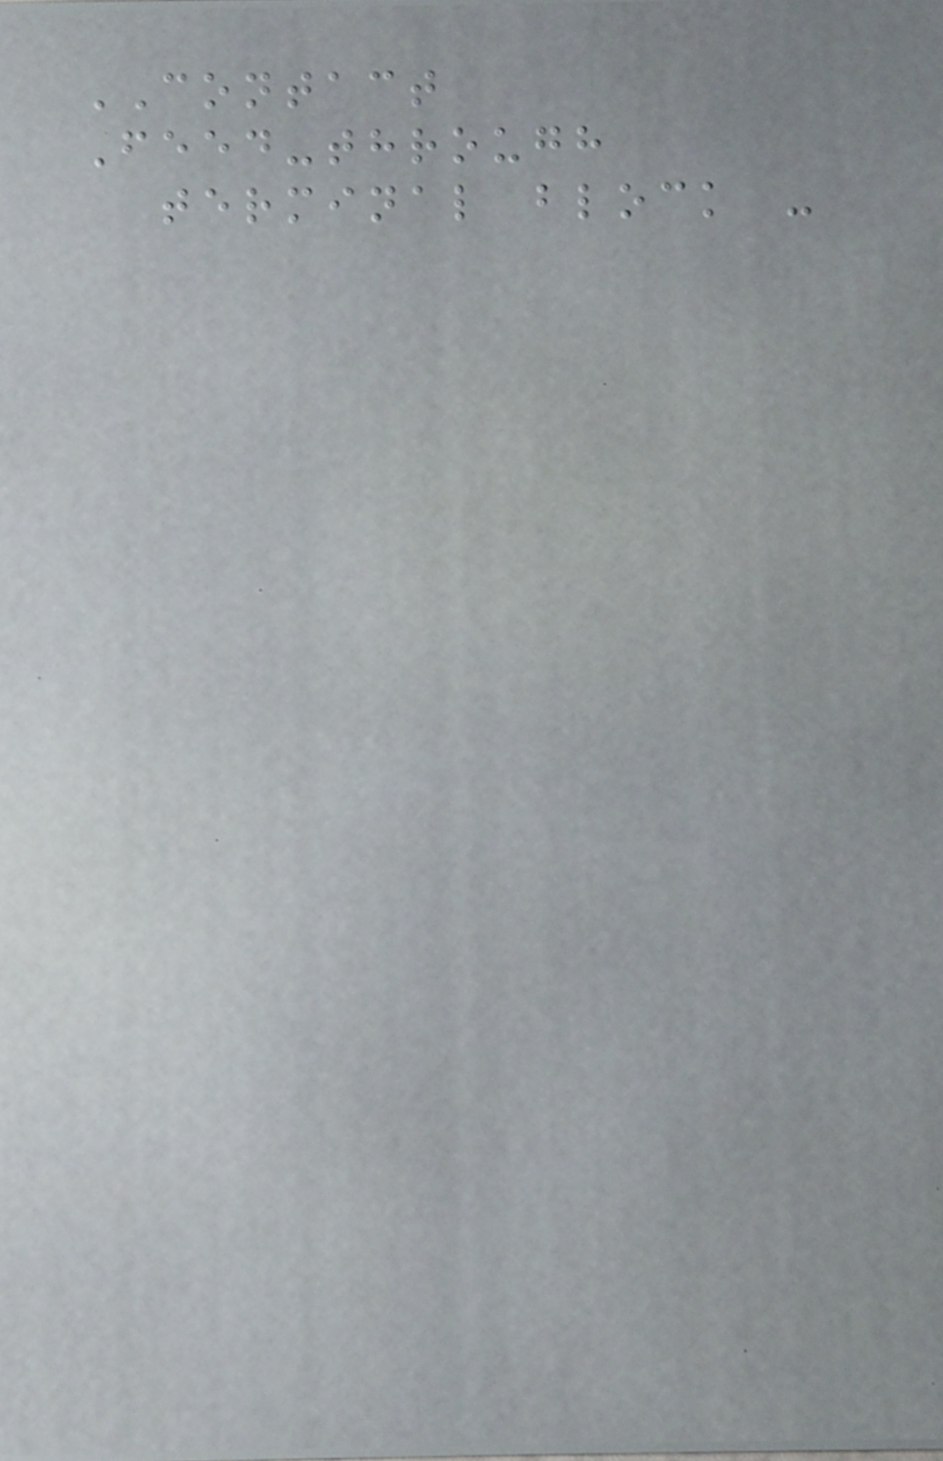CONTACT
Feed-through
terminal block -
